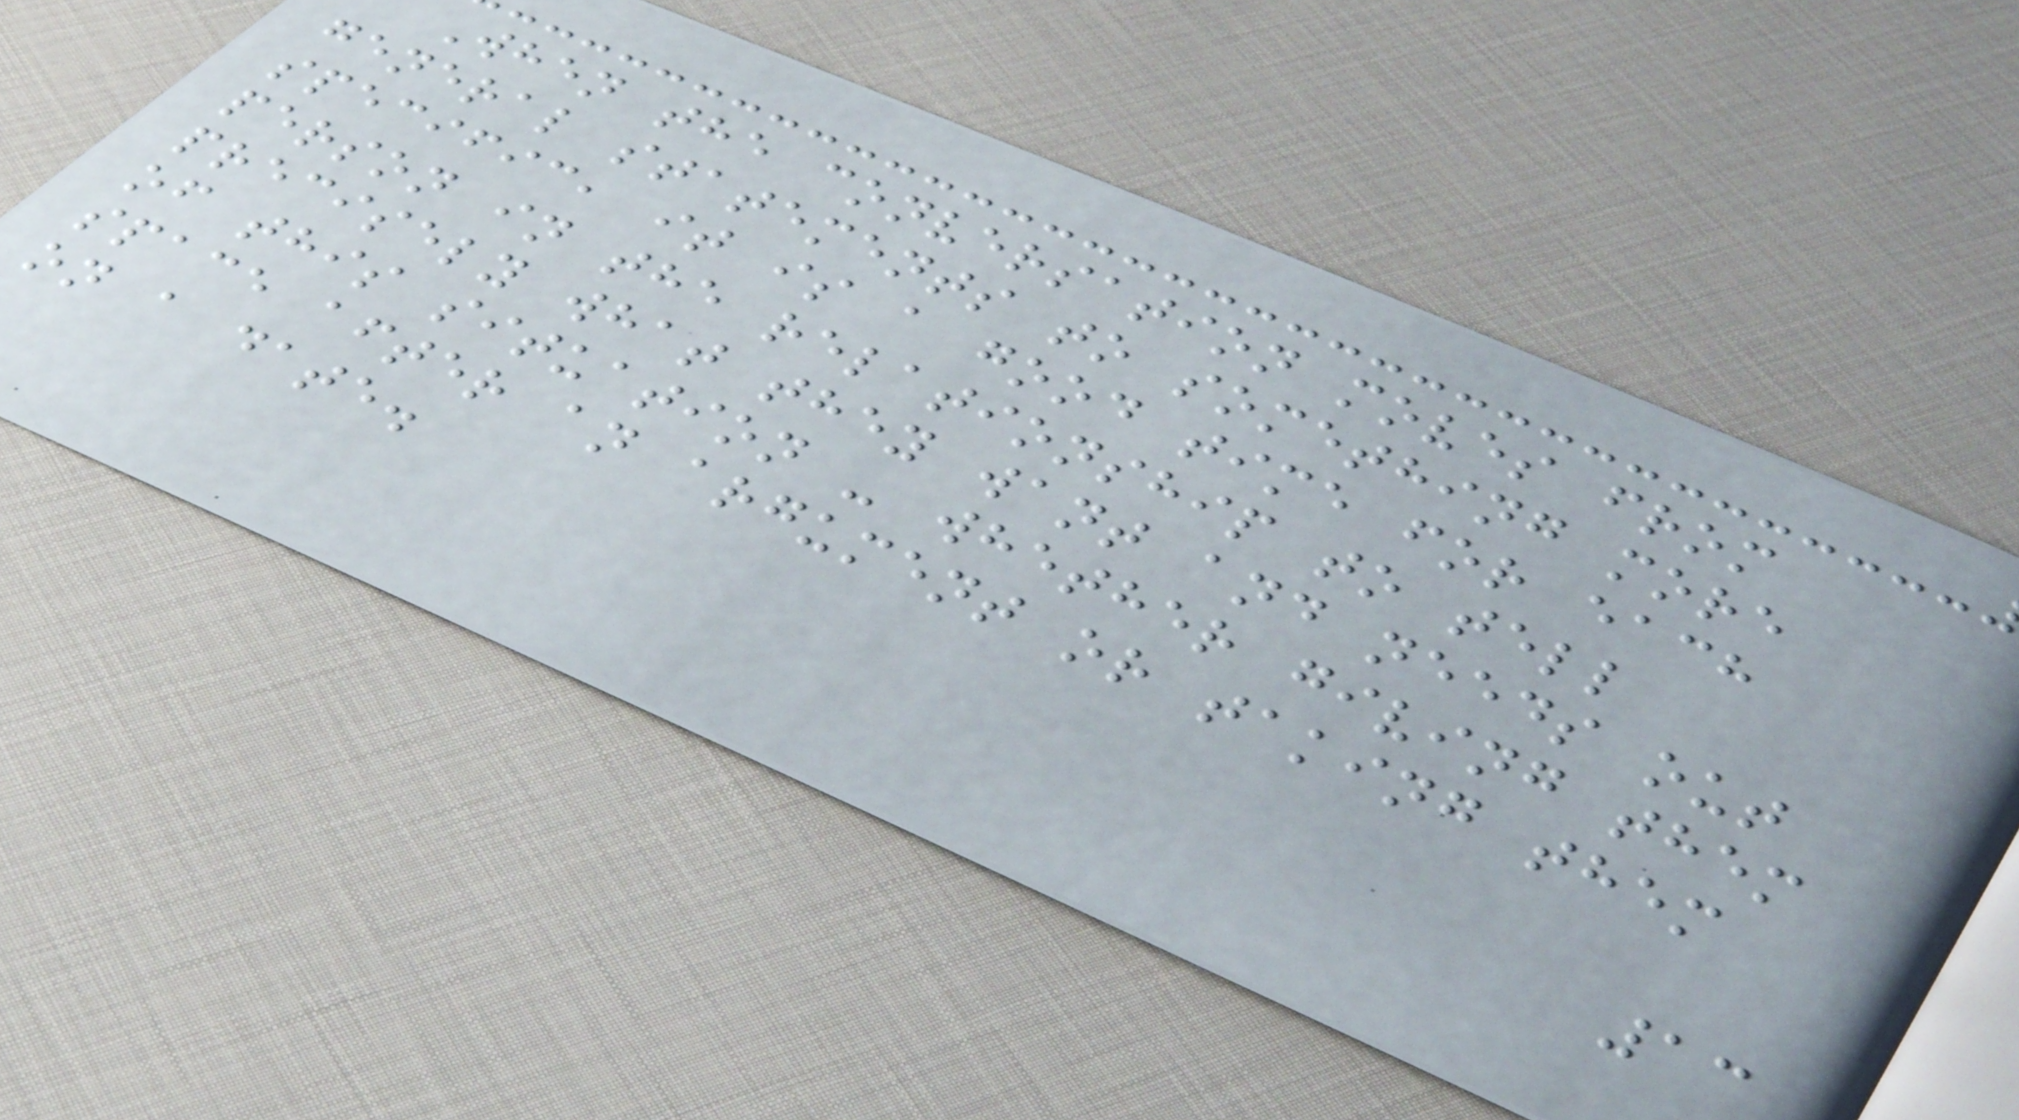When the conversation moves from
general statements to something more
specific, it is a good time for each
person in the relationship to tell
precisely what they want and needs out
of this situation - whether giving them
space after an argument or taking them
on a date.
13
